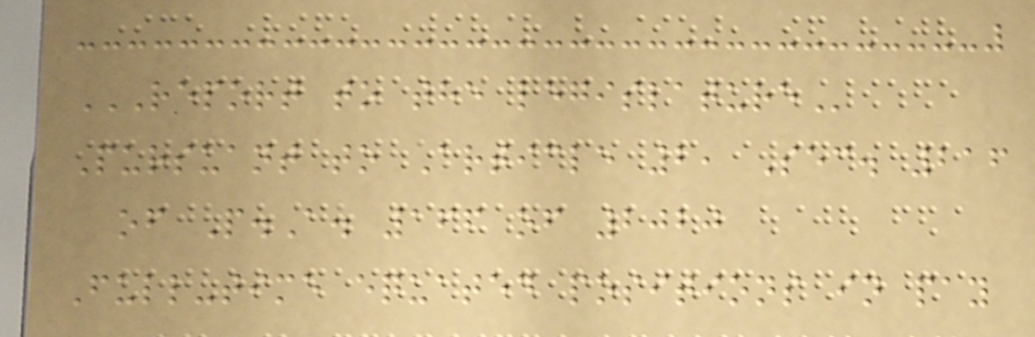REPORT TO THE LEGISLATURE
Pursuant to Article 2, Sec. 216
of P.A. 166 of 2020
Full-time equated positions in pay
